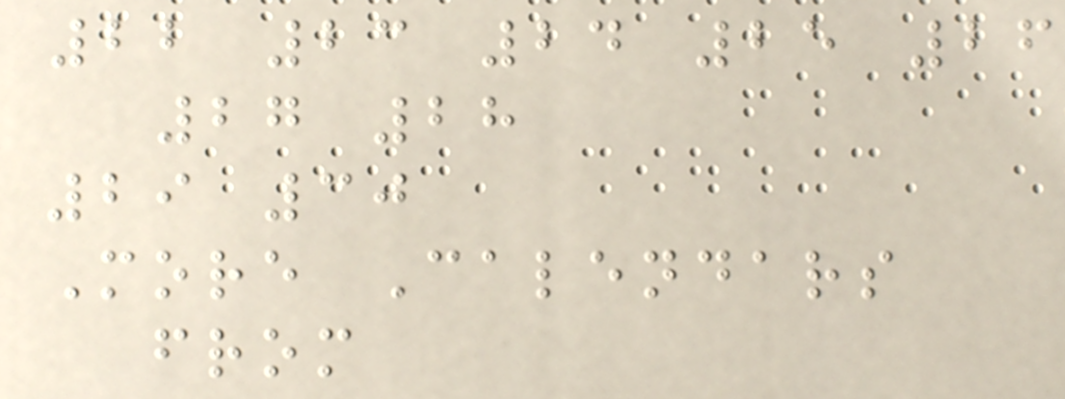22 23 24 25 26
27 28
29 30
More Calendars
from
